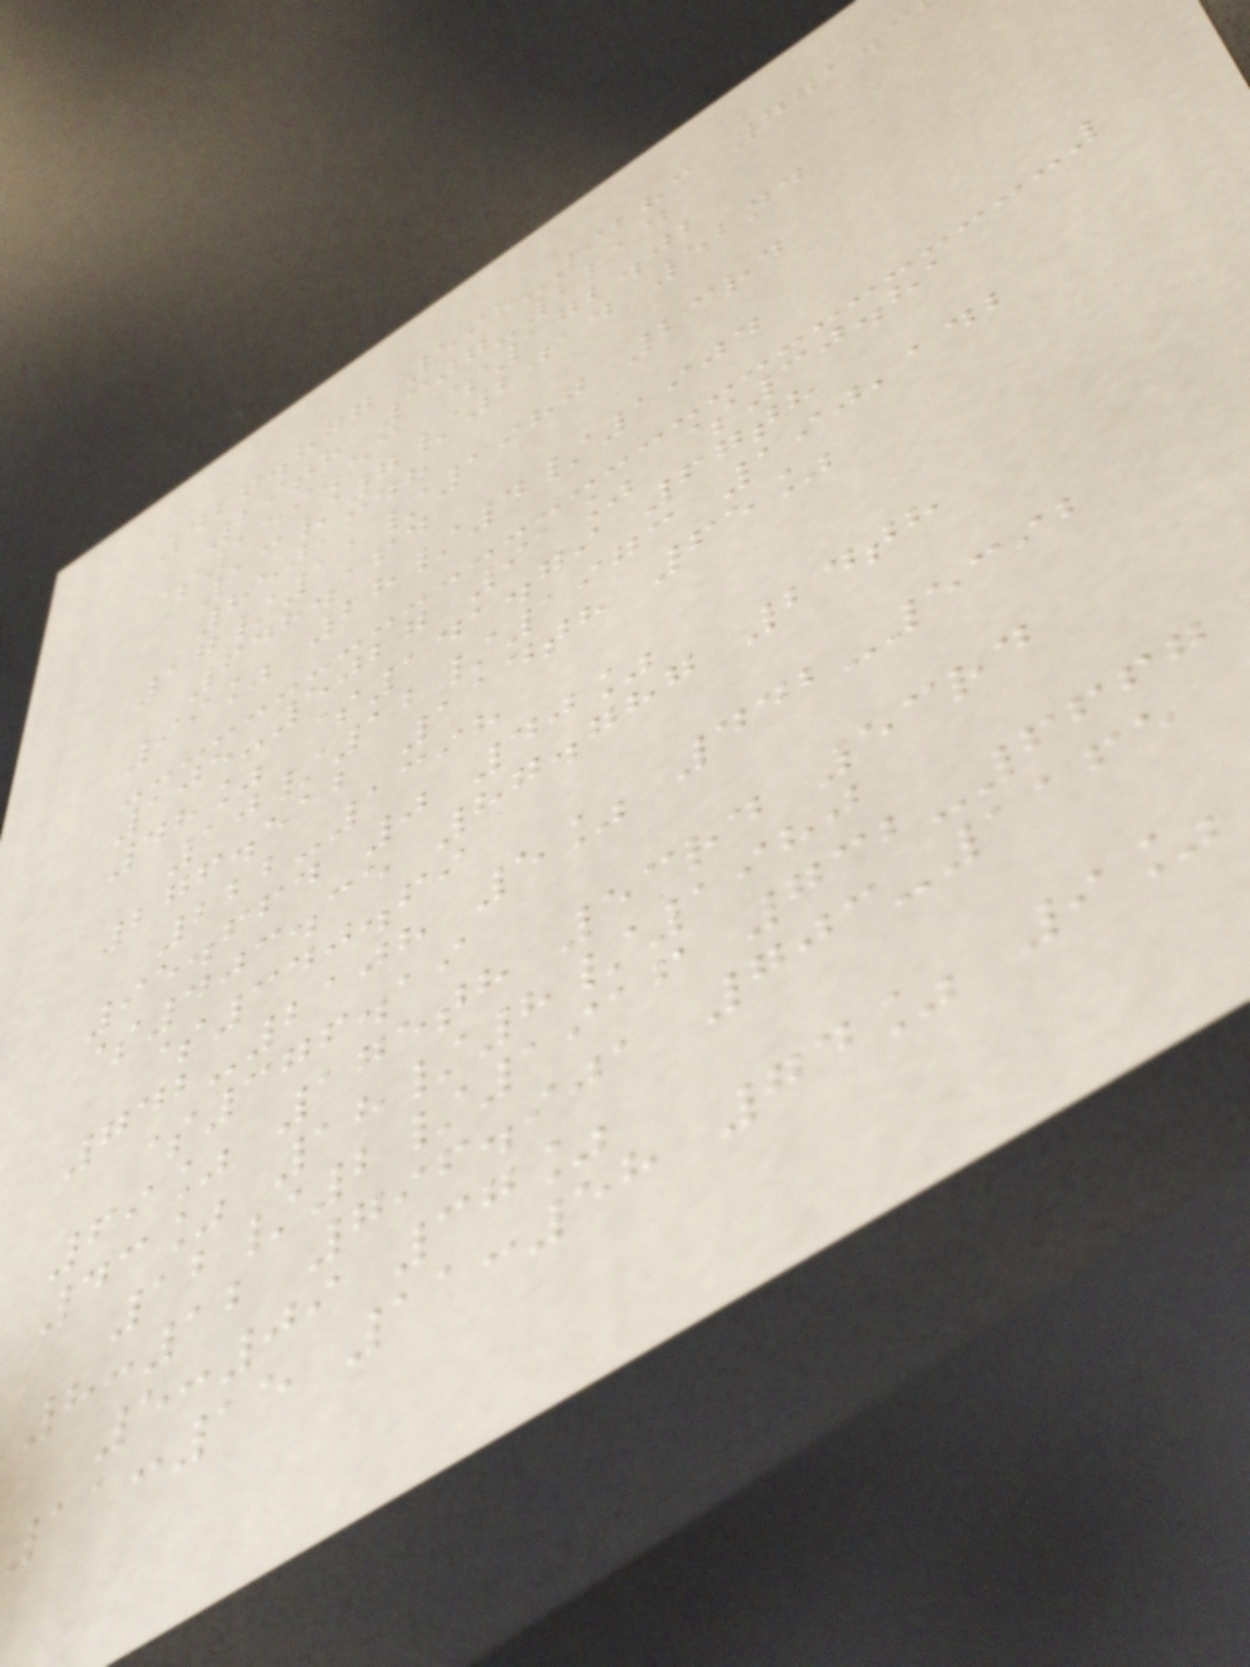427.877 598-9283 771.3
29th 307-2214
$159.53 $172.02
13/7/2014 52nd
850,348
17/11/1980 23rd
648.164
99% 28/4/1904
105-5027 91% $30.81
48% $141.79 67th
10/12/1973 190,142
276.512 114th 65%
222-1398
95.664 0 40%
$403.35 87.787 24th
$340.69
742-2108 5% 442-5392
$376.19
69% 175th 53rd 53rd
43% 18/8/1980
12/2/1916 732-6667
8:12 796.901 703-1165
5:09 37%
11:15 11:58 74% 9%
